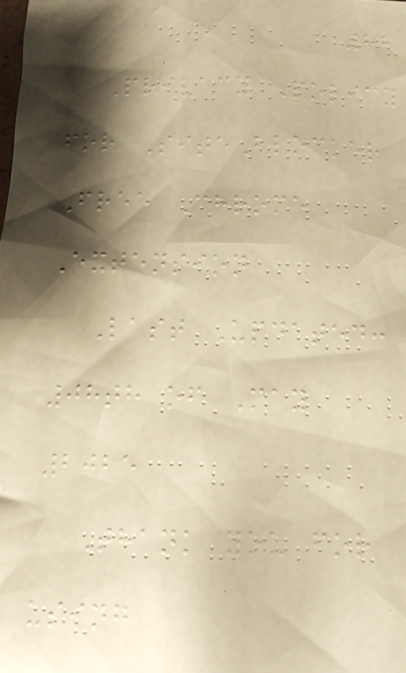82
Privacy Policy
for SiteBlocker
Free Chrome
Extension
Last Updated:
08th of May
2025
Thank you for
using
